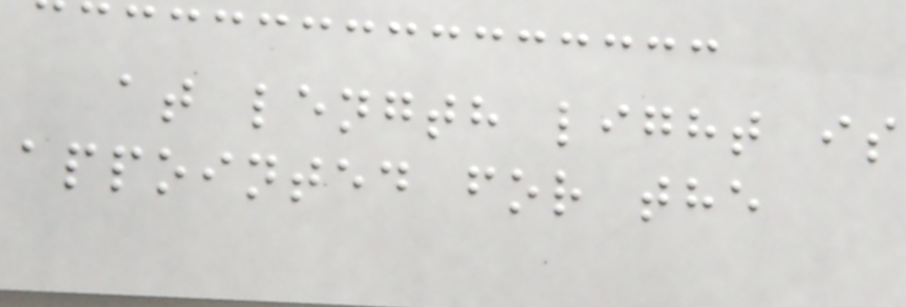at length light is
appointed for the
